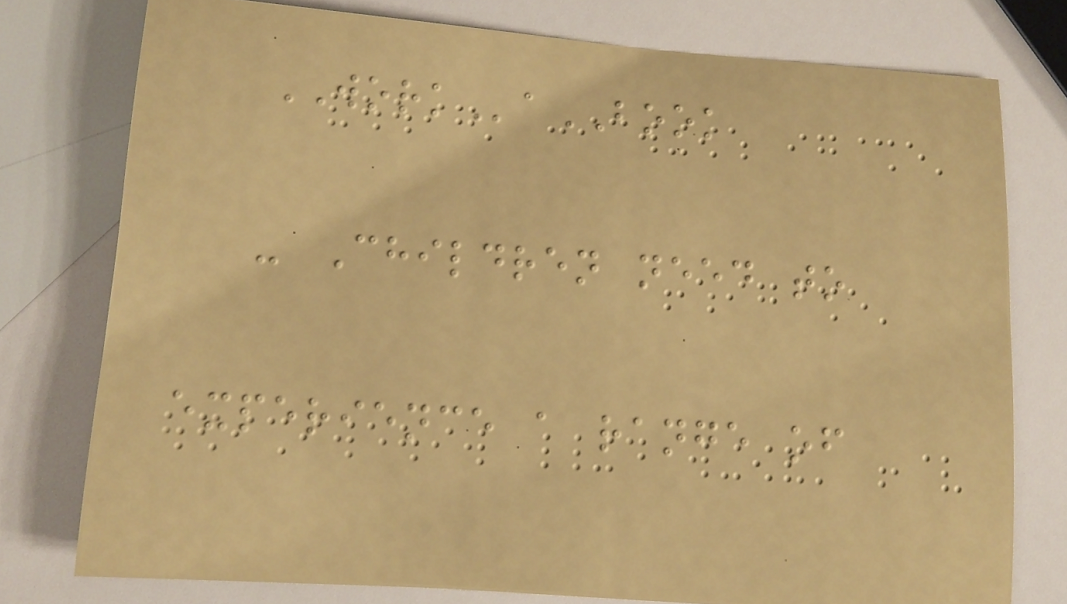WORKaBOOK
- Children need to
experience a range of
